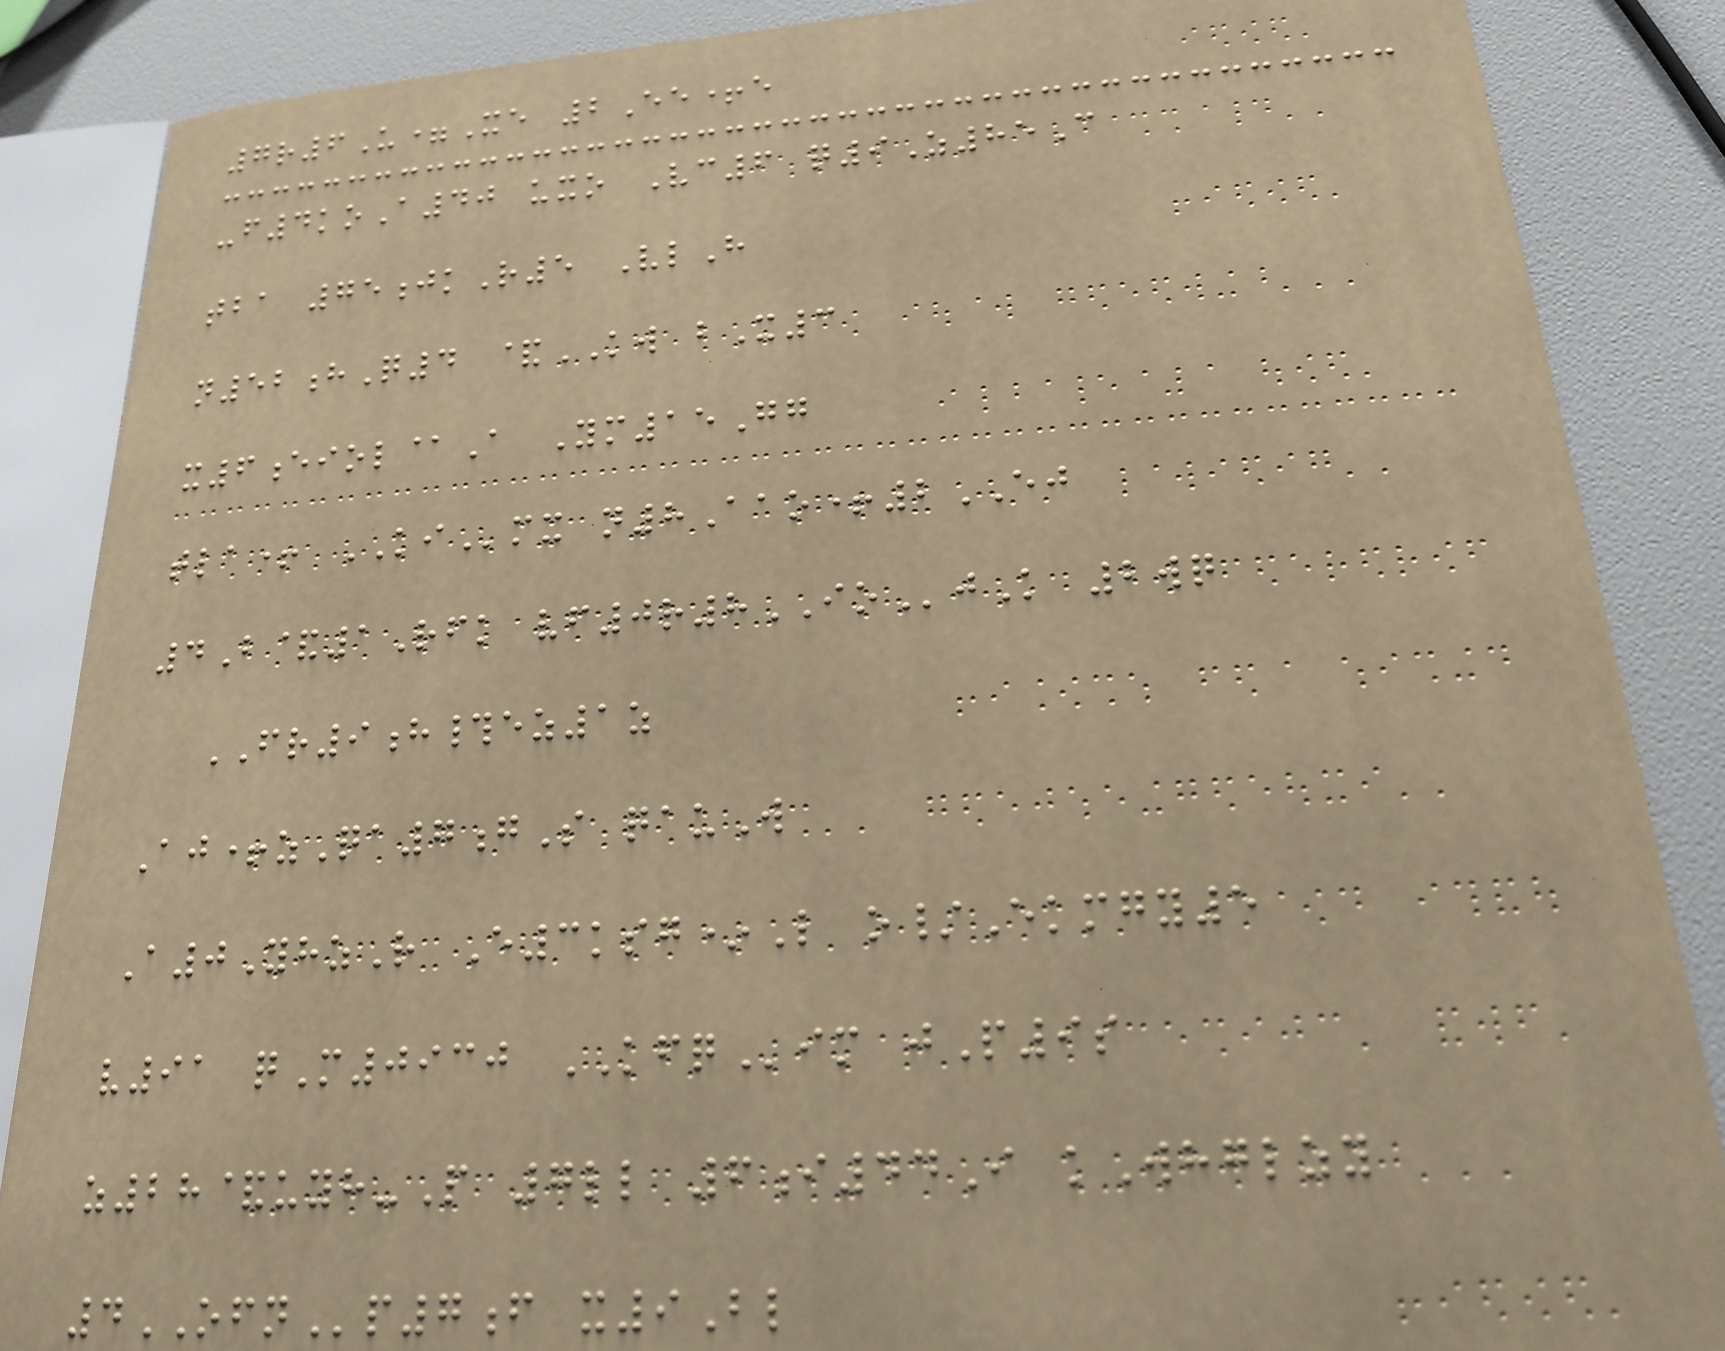7r6U=Xe 2Ee+e
-f4koA40 uxo Vc6 q9Z85C
tba 75jkR5 VlH
n52hQ4 &KW bX3
x6eiol@A Ym15Gg
tla+ KImx n8Aao+2EJ
4B&1Rfk vf0r8IOjK 2wq
FR9h#ez1z
Aj+zQa7gS qauW
A0YhzR E3ksg*L o/Ekmgy5
v91 qM0930 KFQim jP9s
z28&uyh-P 7ll 6i44I kWhglzy
4OFNp7f x9Bl
